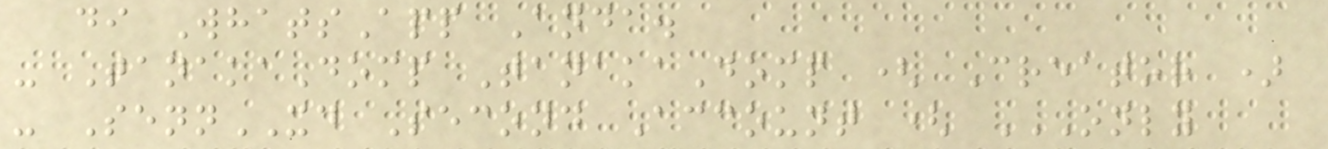di WhatsApp Anda.
- TanakaDomp TanakaDomp ( Creator )
- SennXD Second Account ( ONLY
